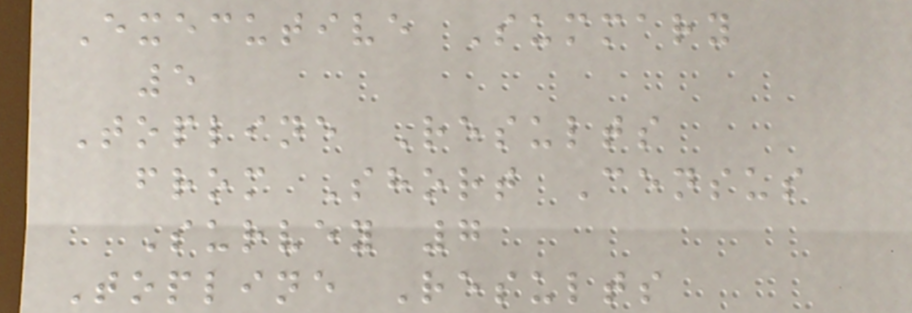Executive Summary
5
Topline Results
from Short Census
Survey 7
Topline Results
